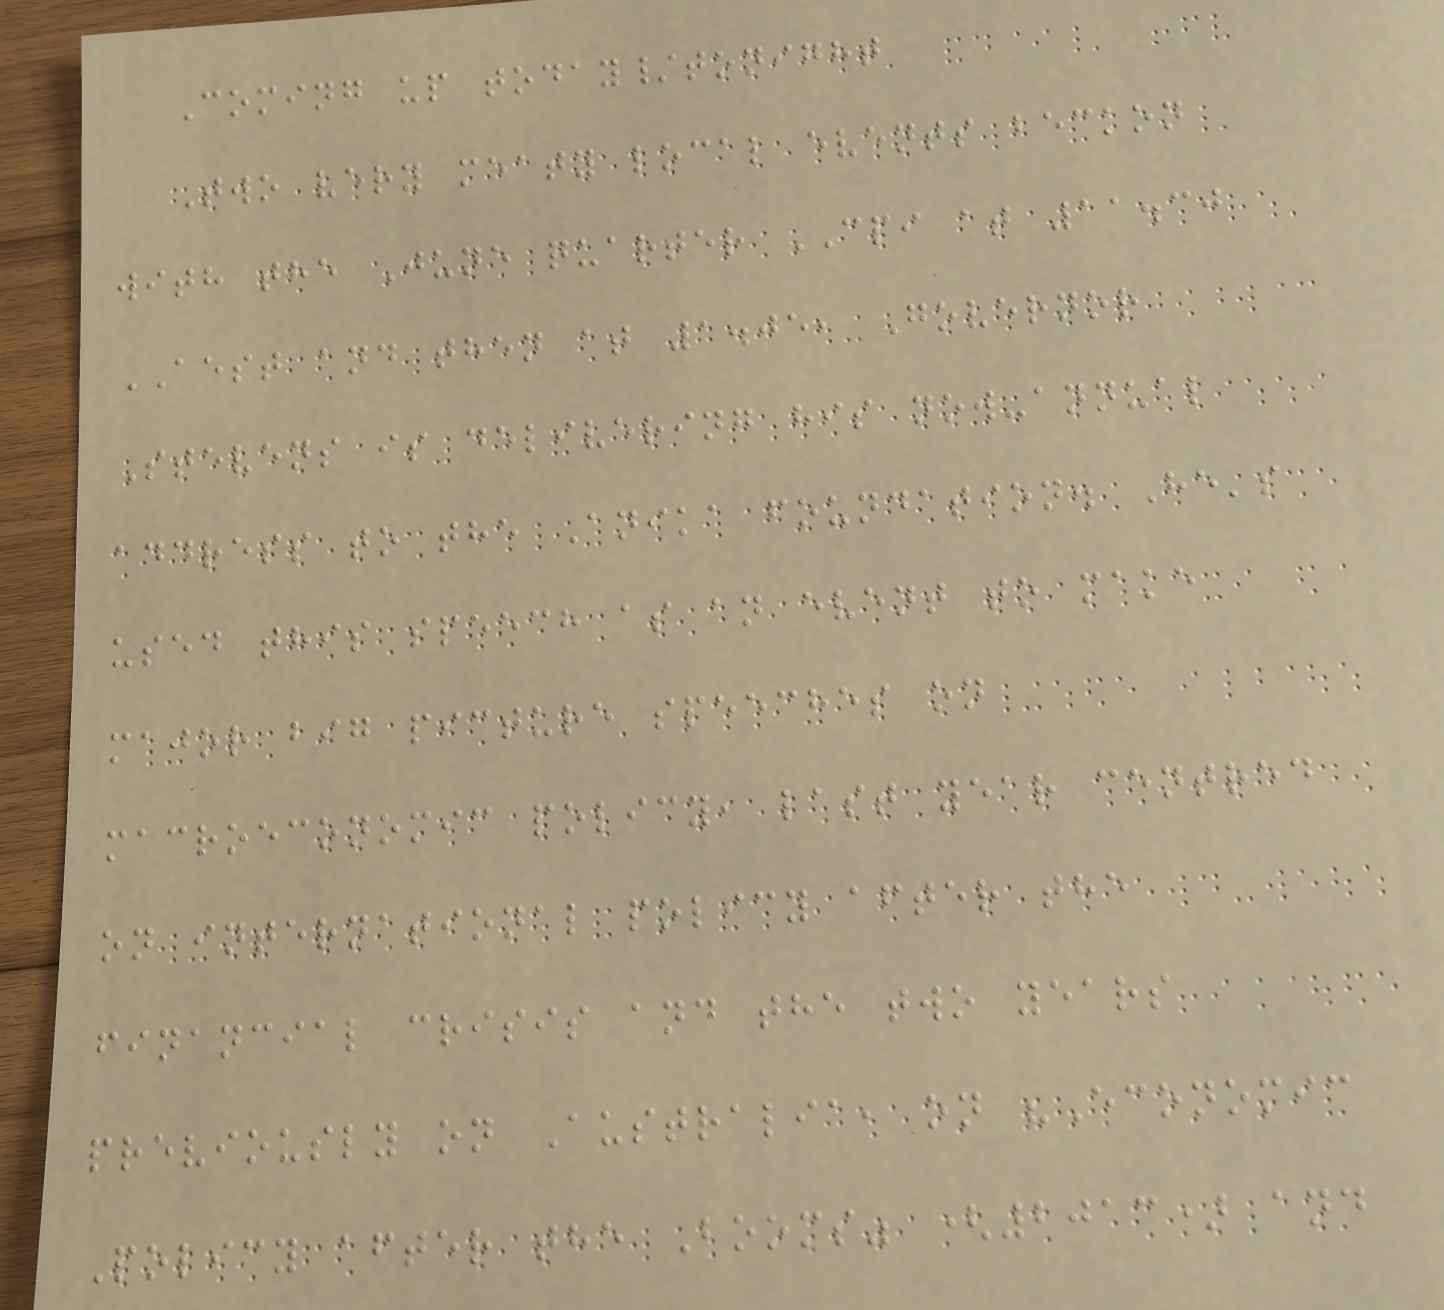Coming up today/tonight
Two very meaty local events beckon
with the June quarter CPI at 11.30
AEST and then at 1.05, Governor
Stevens is delivering his now-annual
address to the Anika foundation. He's
used this speech as an event to make
major big picture speeches on
macroeconomic policy, last year centred
on international policy after the
financial crisis and the two years
previously on Australia, on "Economic
Policy after the Booms" (2013) and
